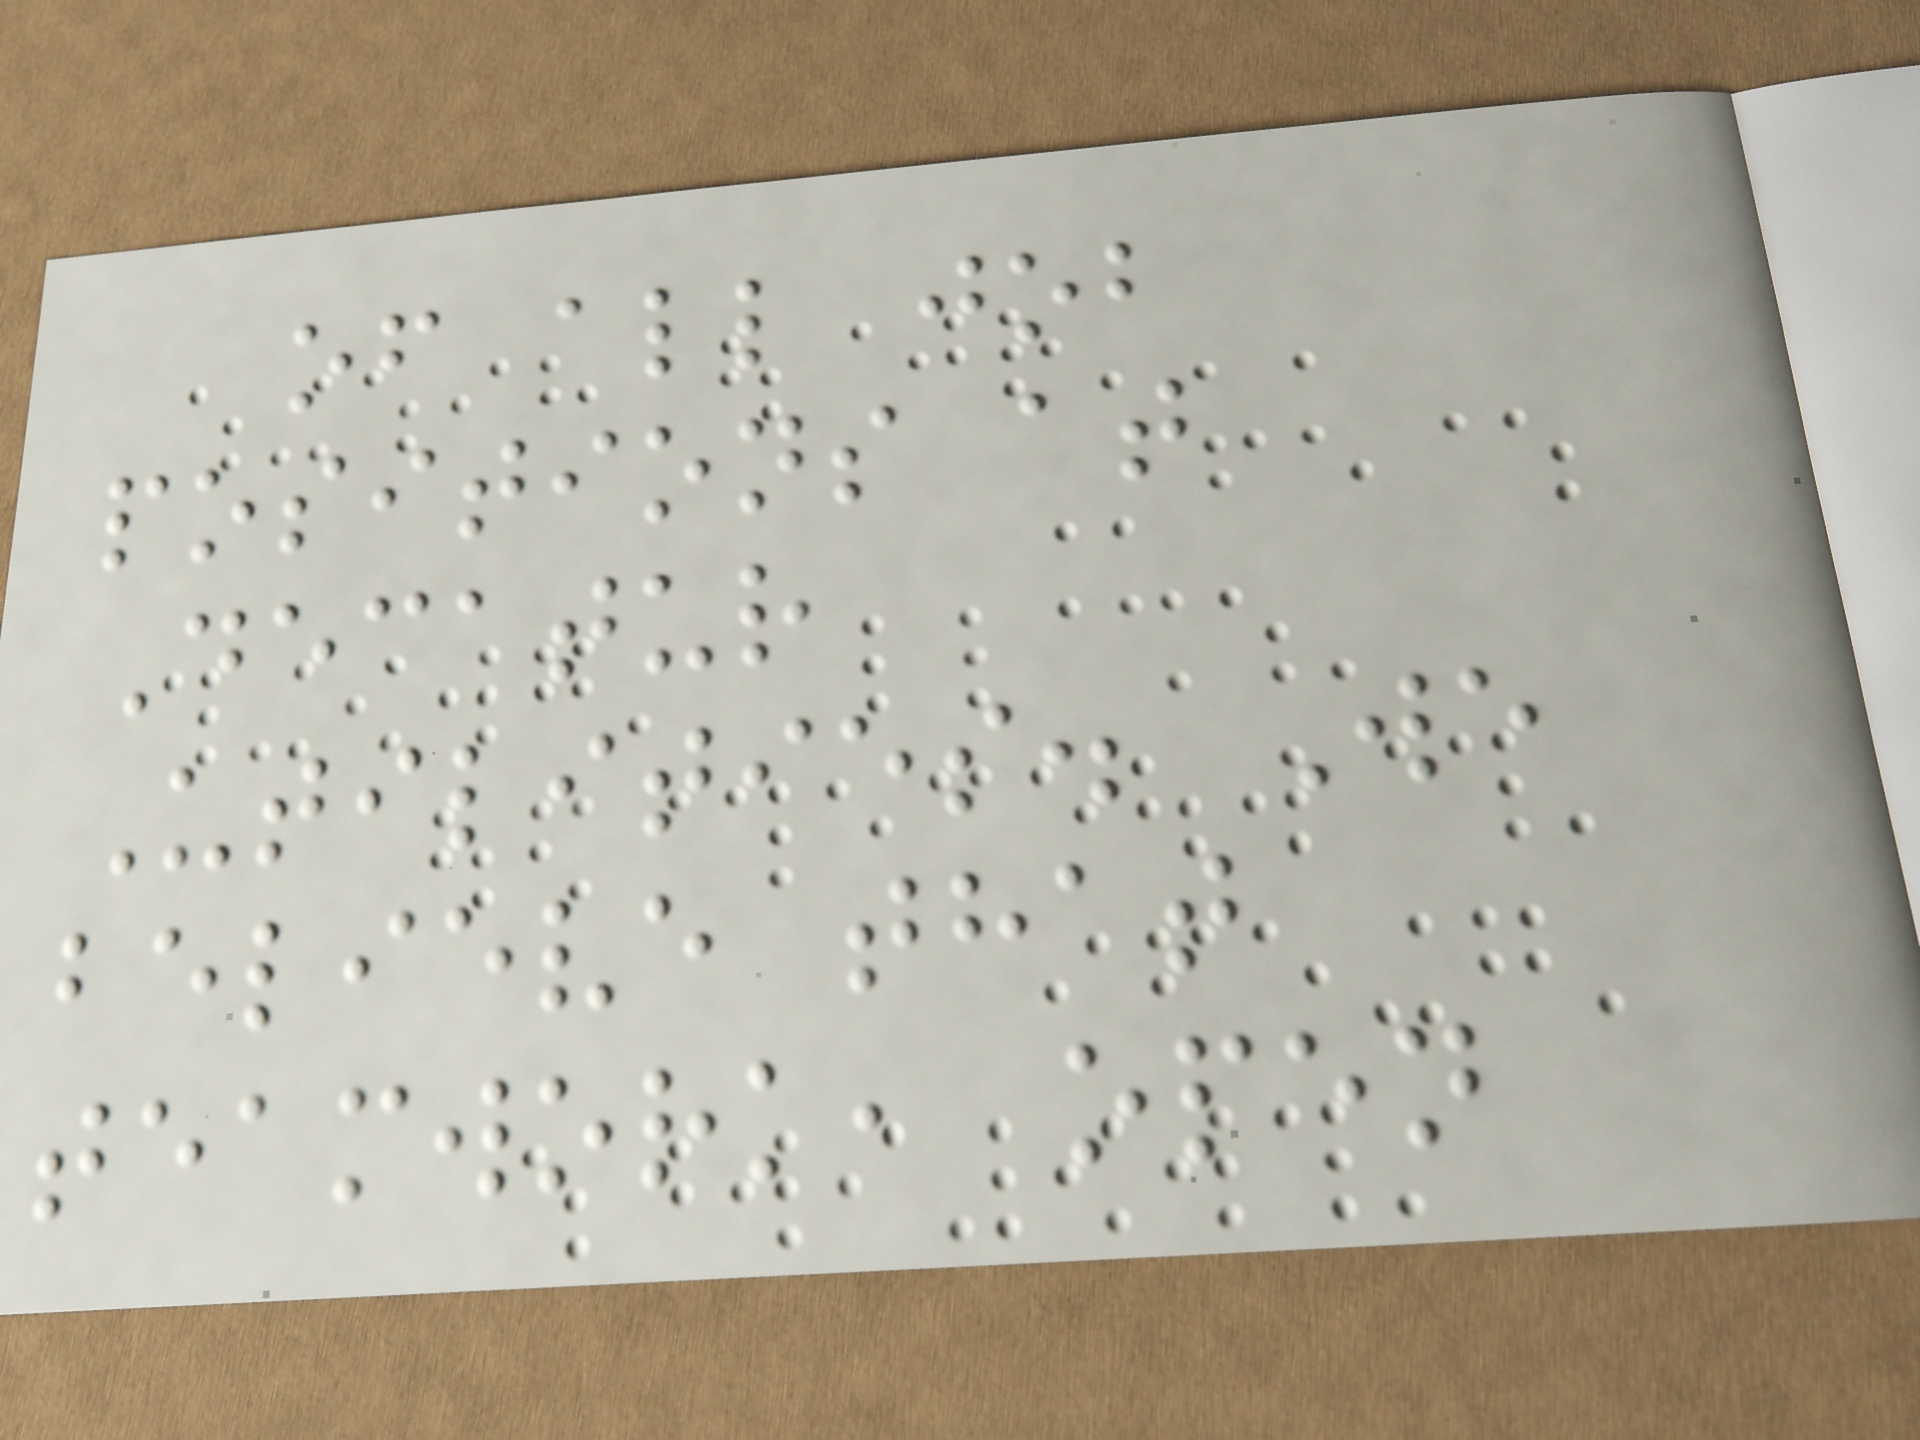of all job
positions at
Decatur
Utilities. We
believe that
teamwork, open
